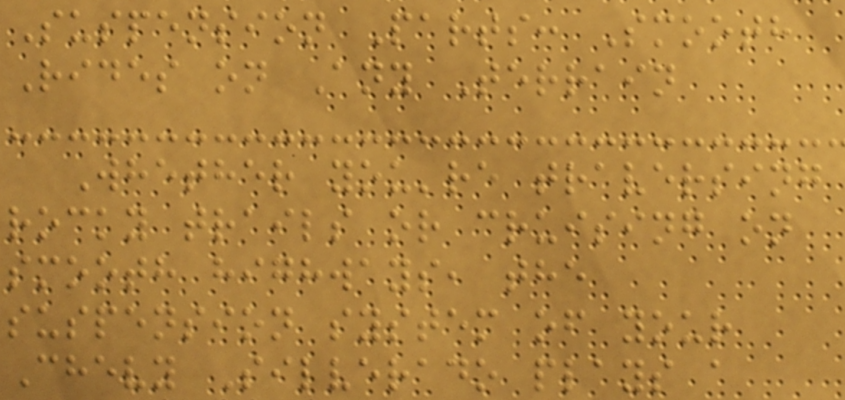Suspension Parts: Smooth
Rides on Any Terrain
Whether you're traversing
rocky trails or cruising on
smooth highways, the
suspension system of your
Chevy Silverado plays a
